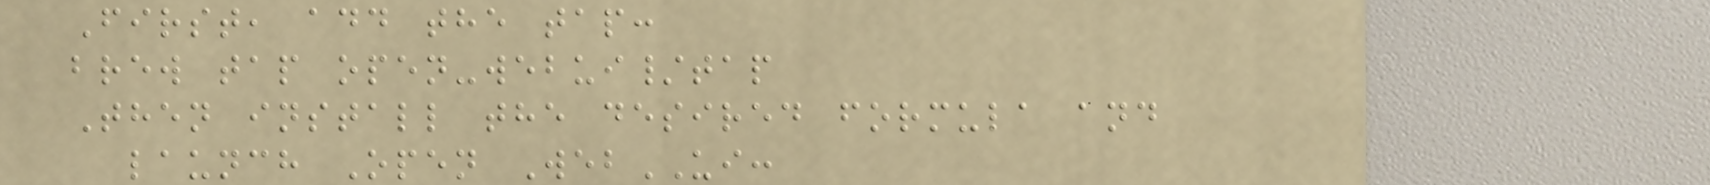First, add the tap:
brew tap open-webui/tap
Then install the desired formula and
launch Open WebUI:
